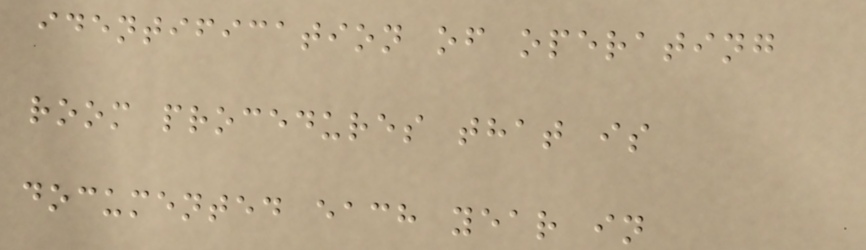identification of operating
room procedures that is
documented each year in
